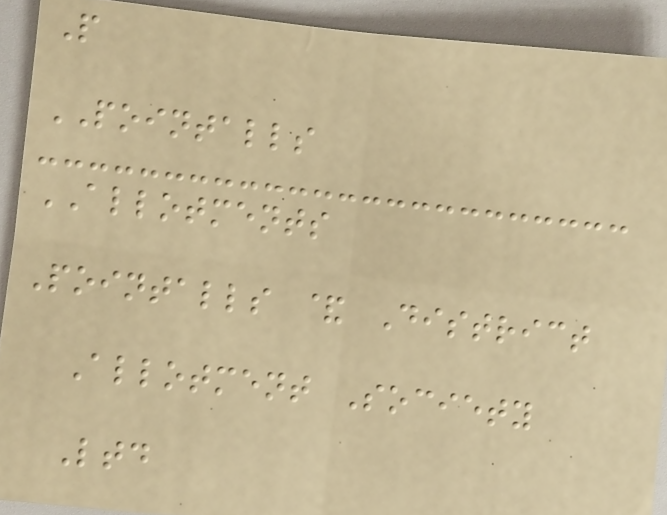P
POINTALLS
ALLOTMENTS
Pointalls & District
Allotment Society
Ltd
